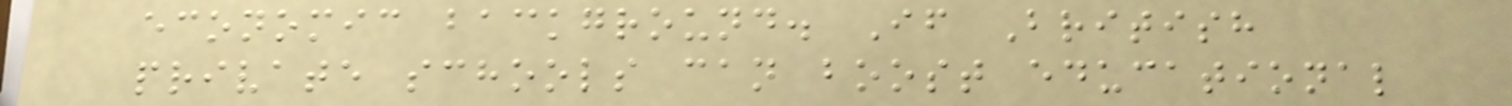economic background. If British
private schools can boost educational
